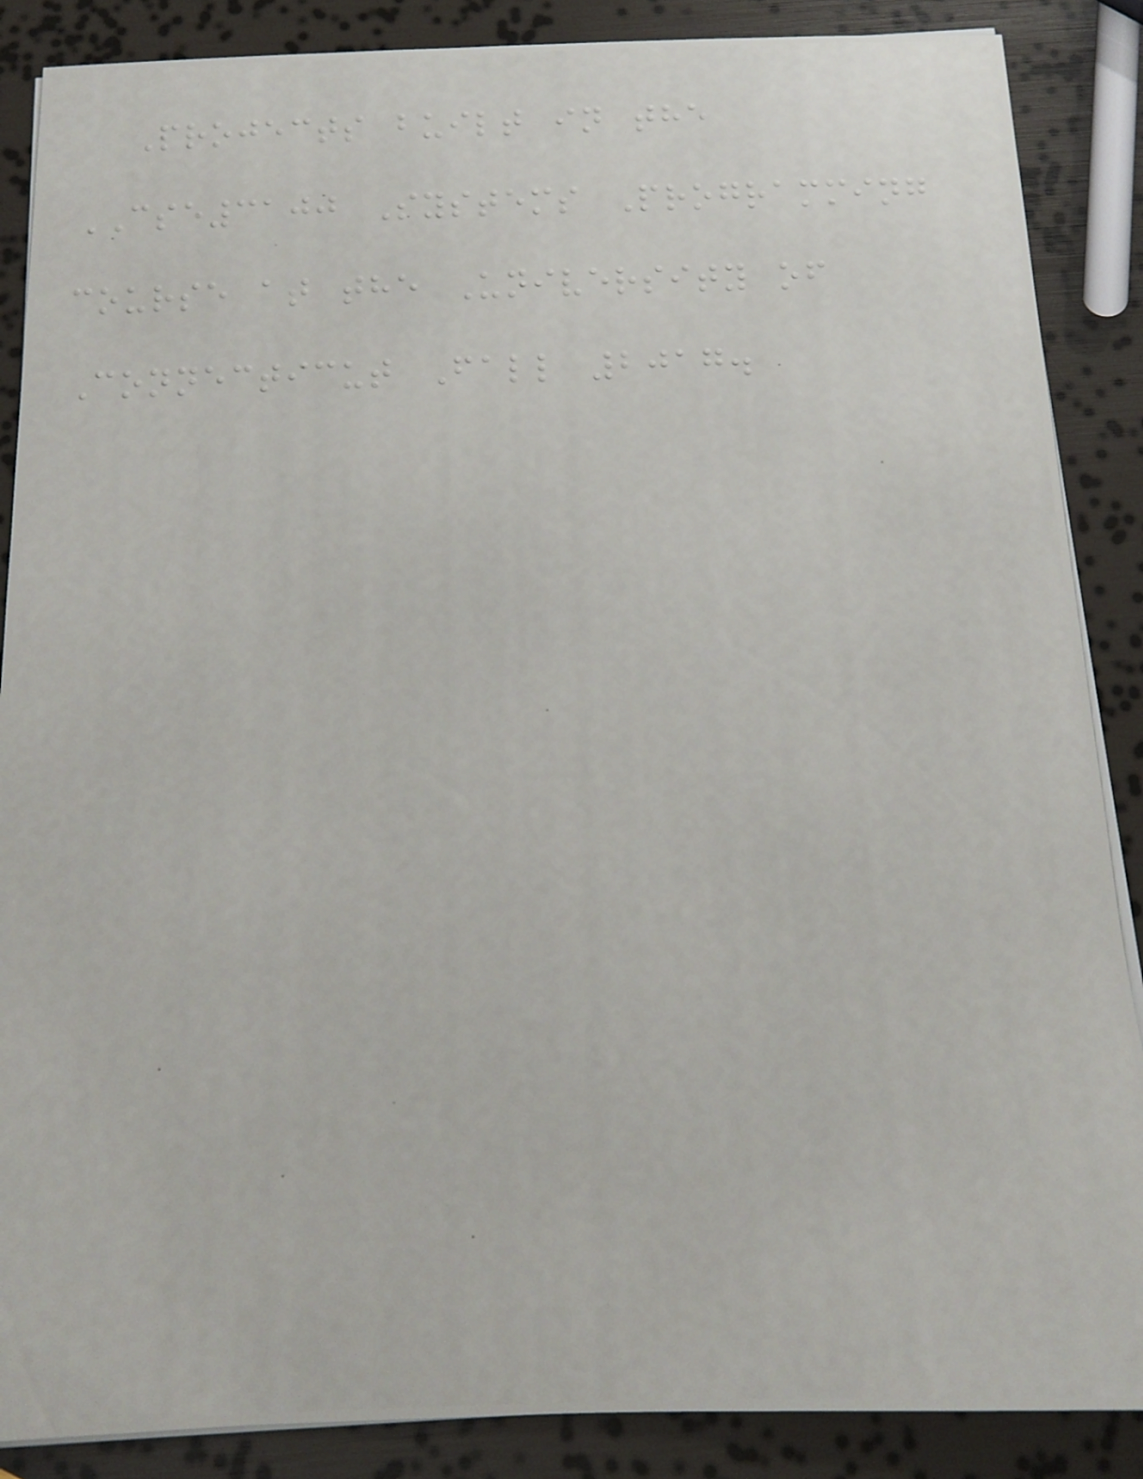Projects built in the
CSE3100 Systems Programming
course at the University of
Connecticut Fall 2017.
